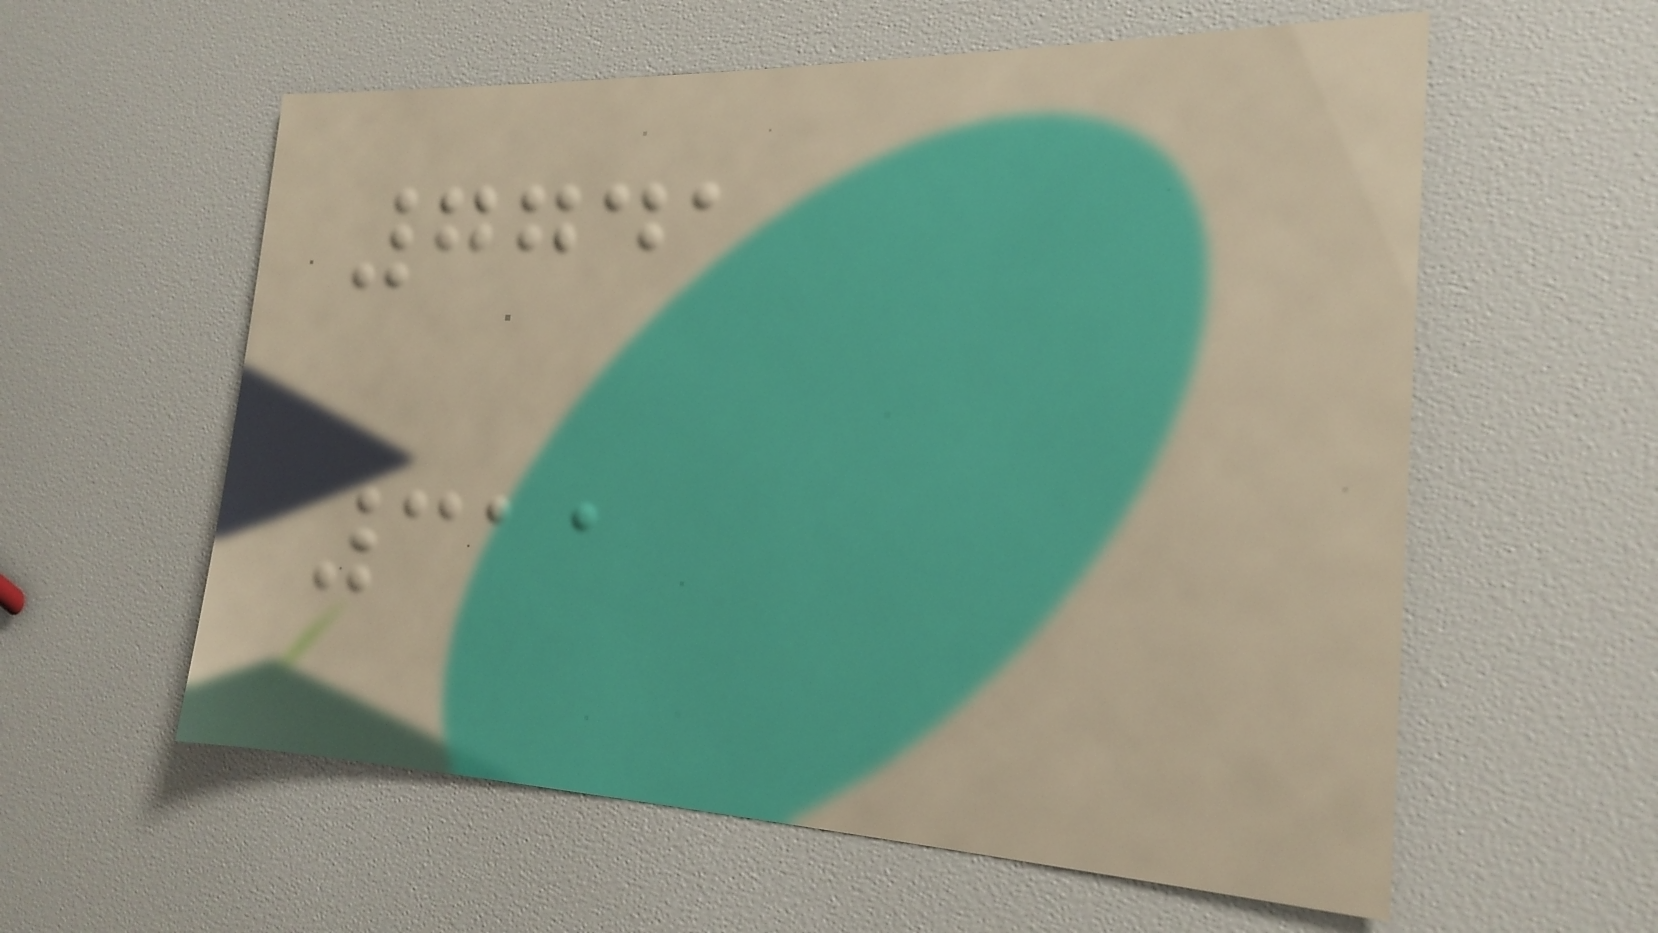7741
311
